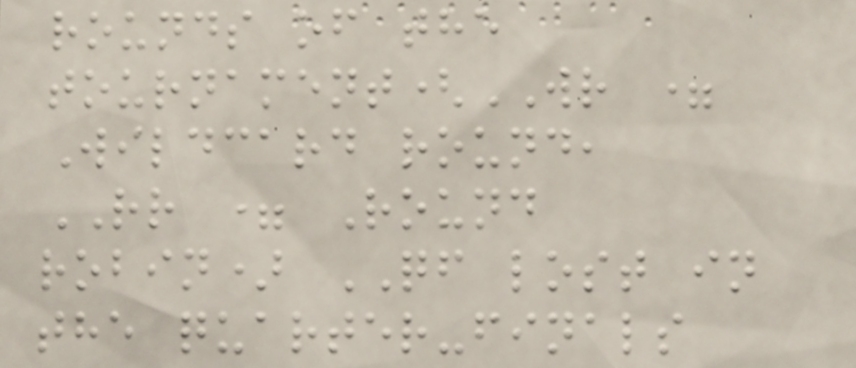rounds of the
tournament(WR =
Wildcard round,
RR = Round
robin) QF lost in
the quarter-finals
